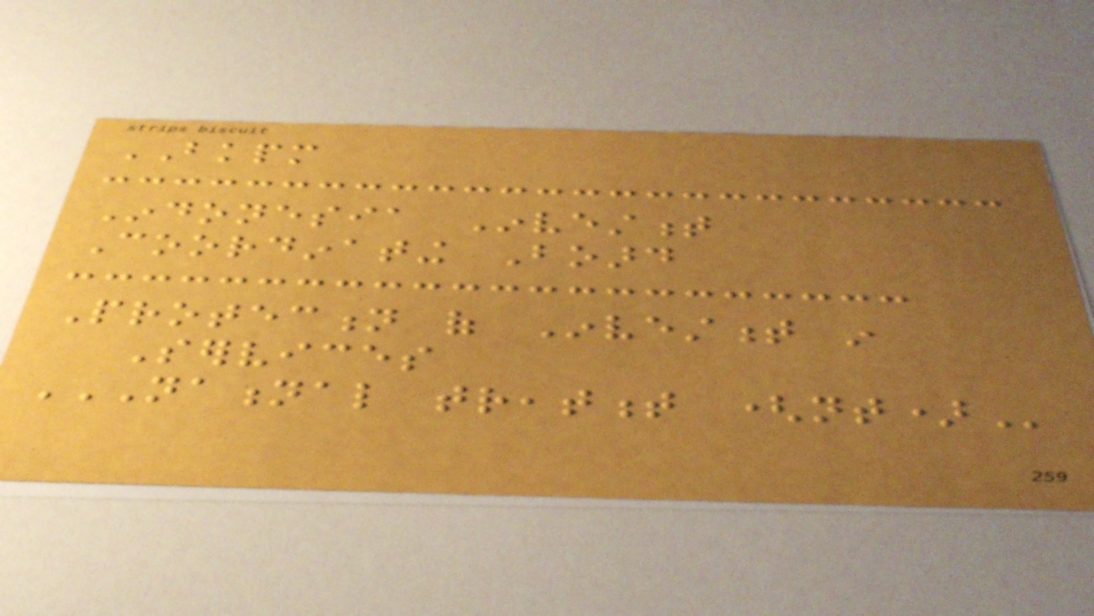BKPM
Indonesia Investment
Coordinating Board
Protection of Investment in
Services
NATIONAL TREATMENT (NT)
